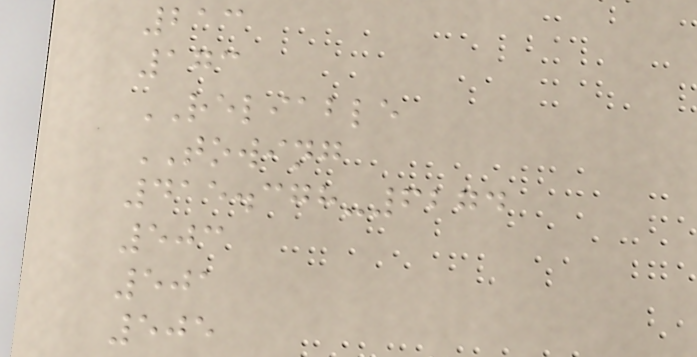213
173
RELIABLE
TOWING
415.378-6274
503
501
505
